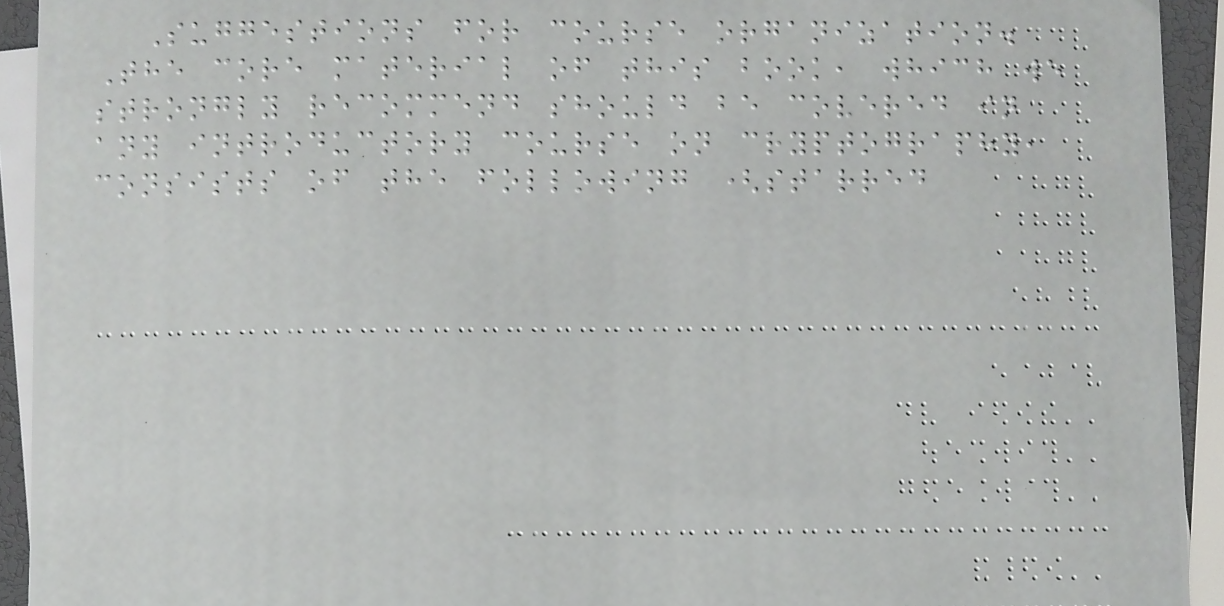Suggestions for course organization.
The core material of this book, which we
strongly recommend should be covered in
any introductory course on cryptography,
consists of the following (starred
